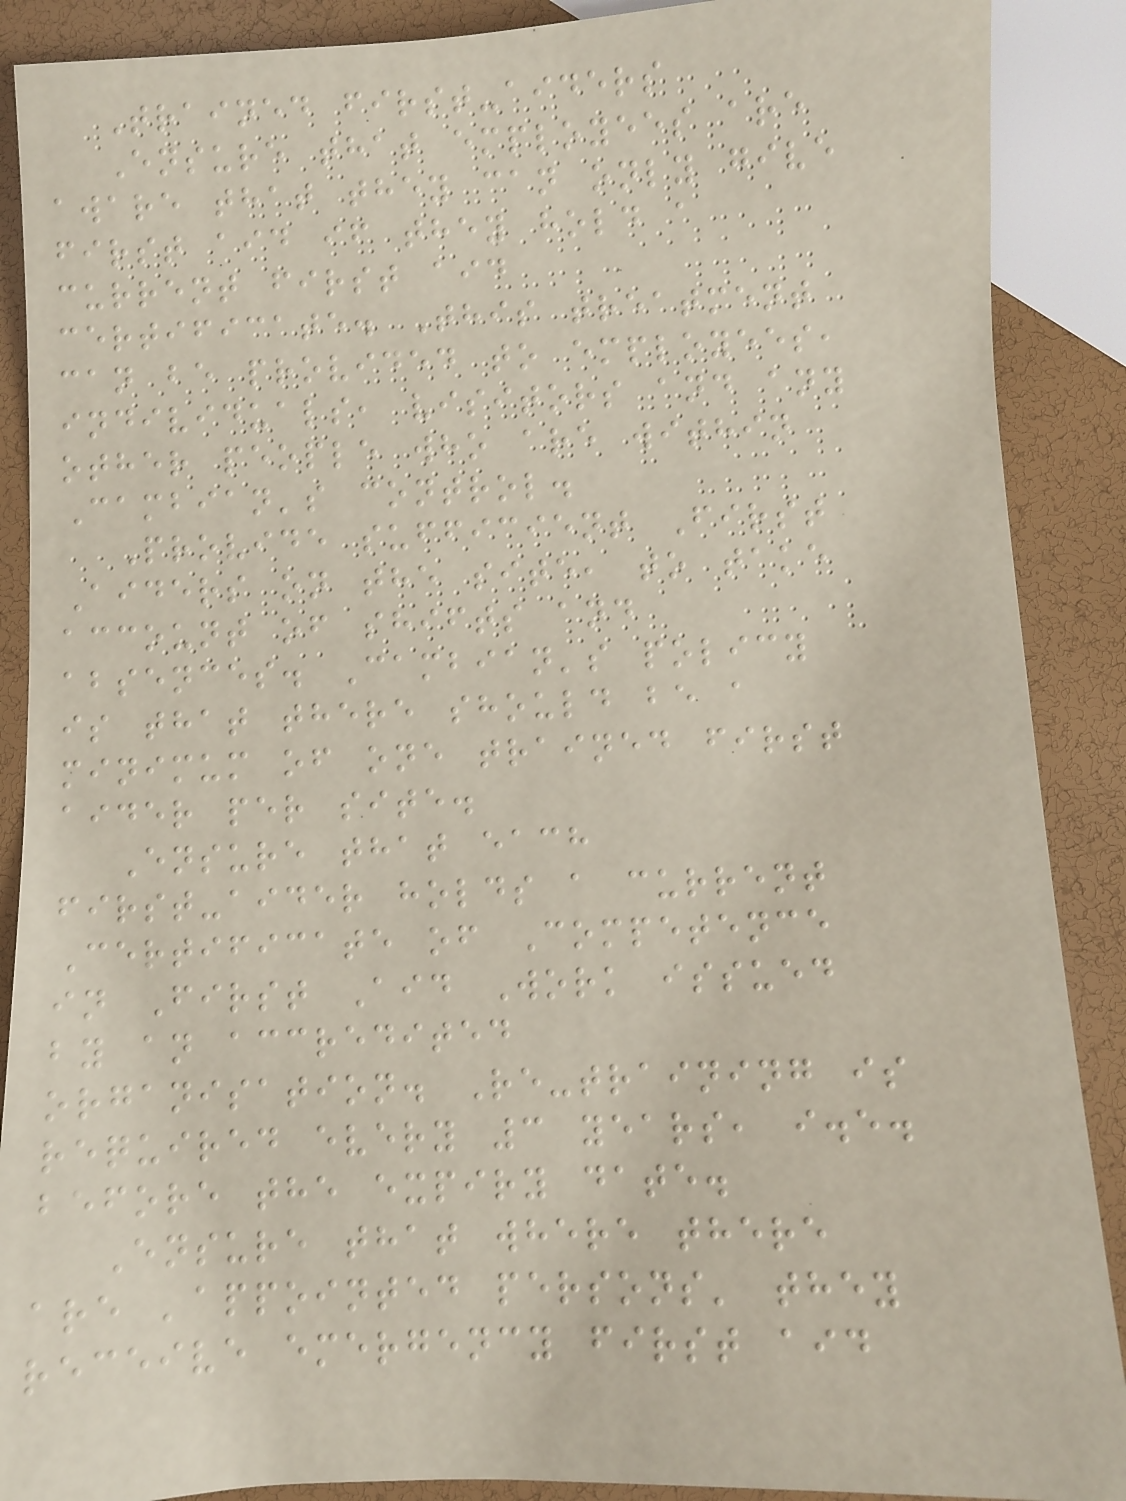Trained first-aiders
Ensure that employees are
aware that they can only give
first aid if they hold a
current first aid
certificate. This treatment
can be provided to employees,
individuals, visitors and any
other people who are within
Cambian's control.
Provide sufficient First
Aiders on the site, to take
account of shifts and
absences. Cambian's policy
is that there should be a
minimum of one trained first
aider per site.
Ensure that each
first-aider holds a current
Certificate of Competence
in First Aid Work issued
by an accredited
organisation. Re-training is
required every 3 years, i.e.
before the expiry date.
Ensure that where there
are 'appointed persons' they
receive emergency first aid
